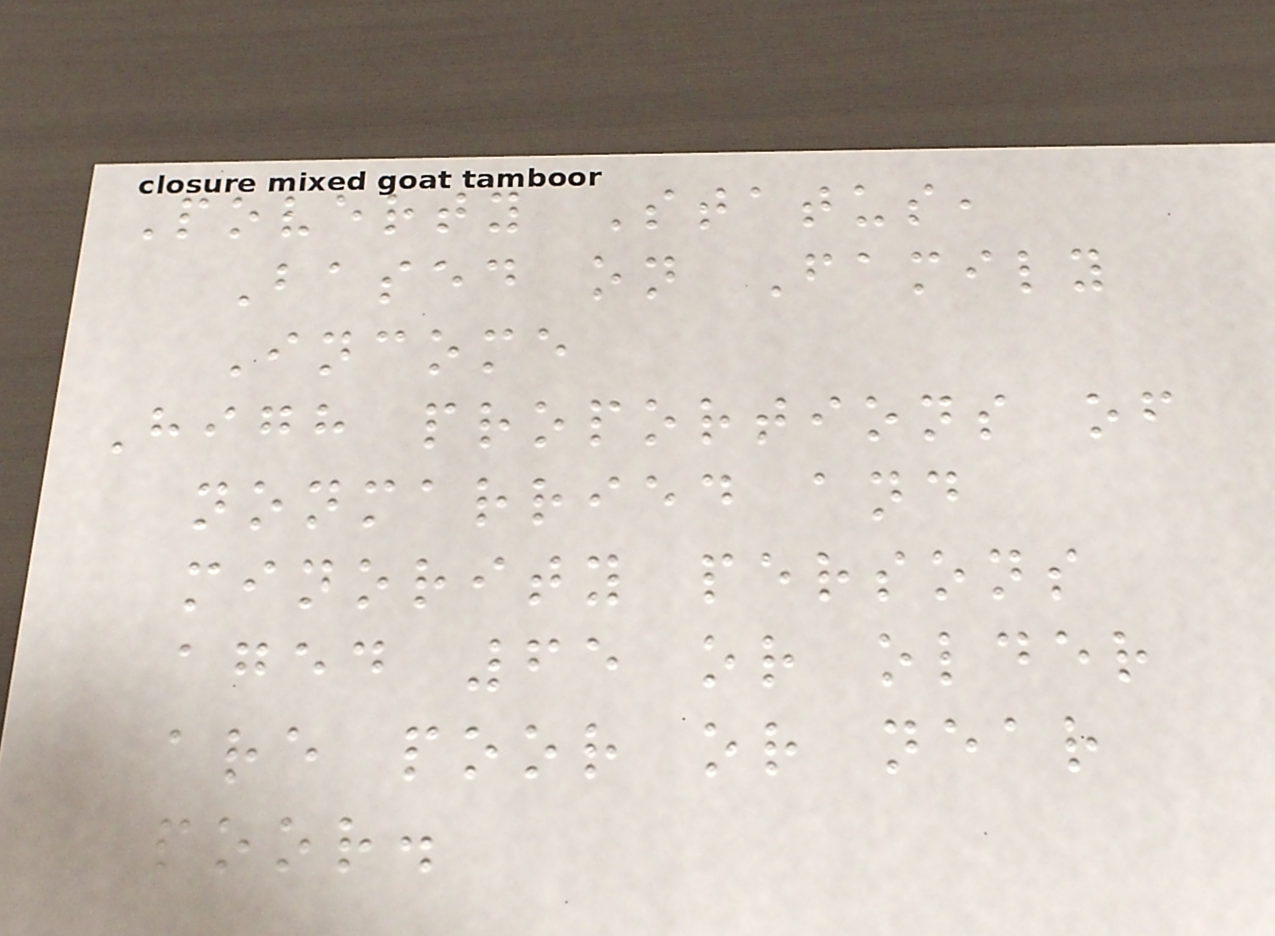Poverty Status,
Based on Family
Income
High proportions of
nonmarried and
minority persons
aged 65 or older
are poor or near
poor.
